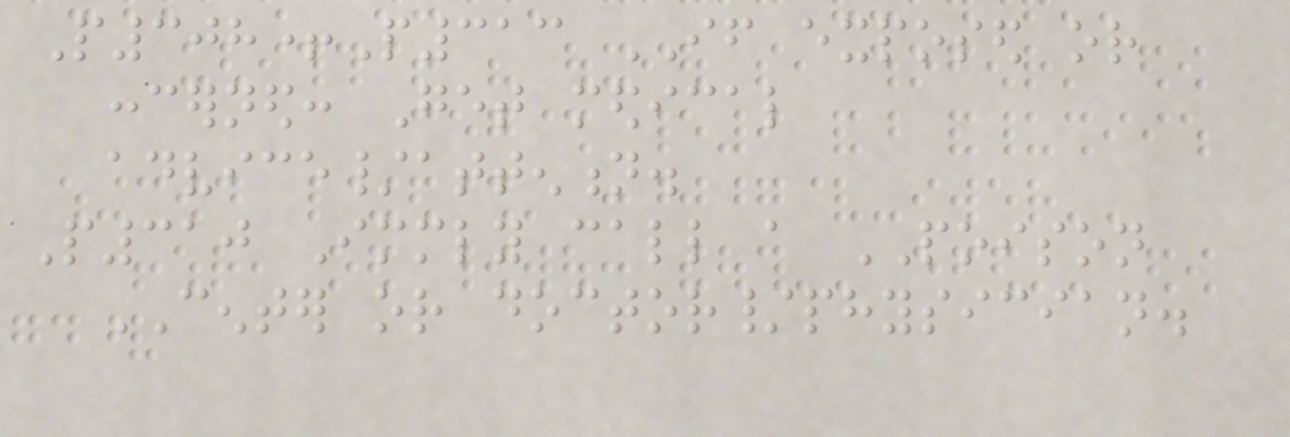P308+P313 IF exposed or
concerned: Get medical
advice/attention.
P310 Immediately call a POISON
CENTER or doctor/physician.
